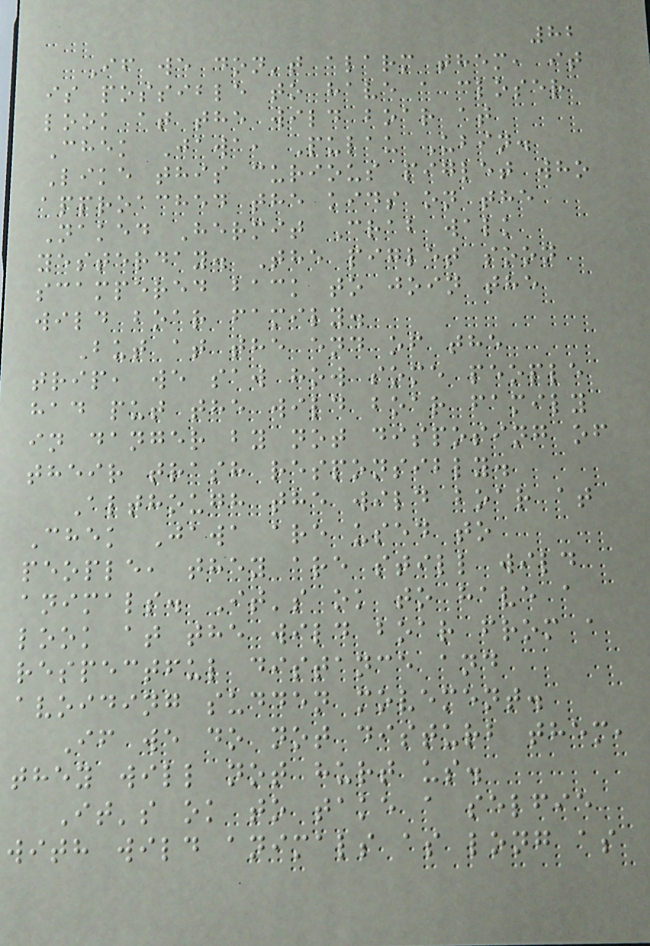82
If we don't alarm them, it
is possible to have a closer
look at the wild boar at
Chek Jawa, Pulau Ubin.
Like this curious piglet who
approached the kids on the
Naked Hermit Crab walk
yesterday. The piglet soon
scampered back to join the
wild boar family.
But at the end of the
trip, we saw how some people
had put the wild boar family
in danger by not disposing of
their trash responsibly.
Although the wild boar at
Chek Jawa are used to
people, they are still wild
animals. It's ok to have a
look at the wild boar from a
respectful distance and
avoiding sudden movement.
If we do not disturb them,
they will not hurt us.
It's ok to take a selfie
with wild animals as long as
